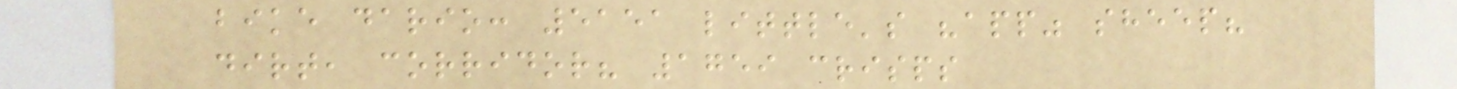bike dario: 5151 little's "app" sheep?
dirt, corridor? 1759 crisps
